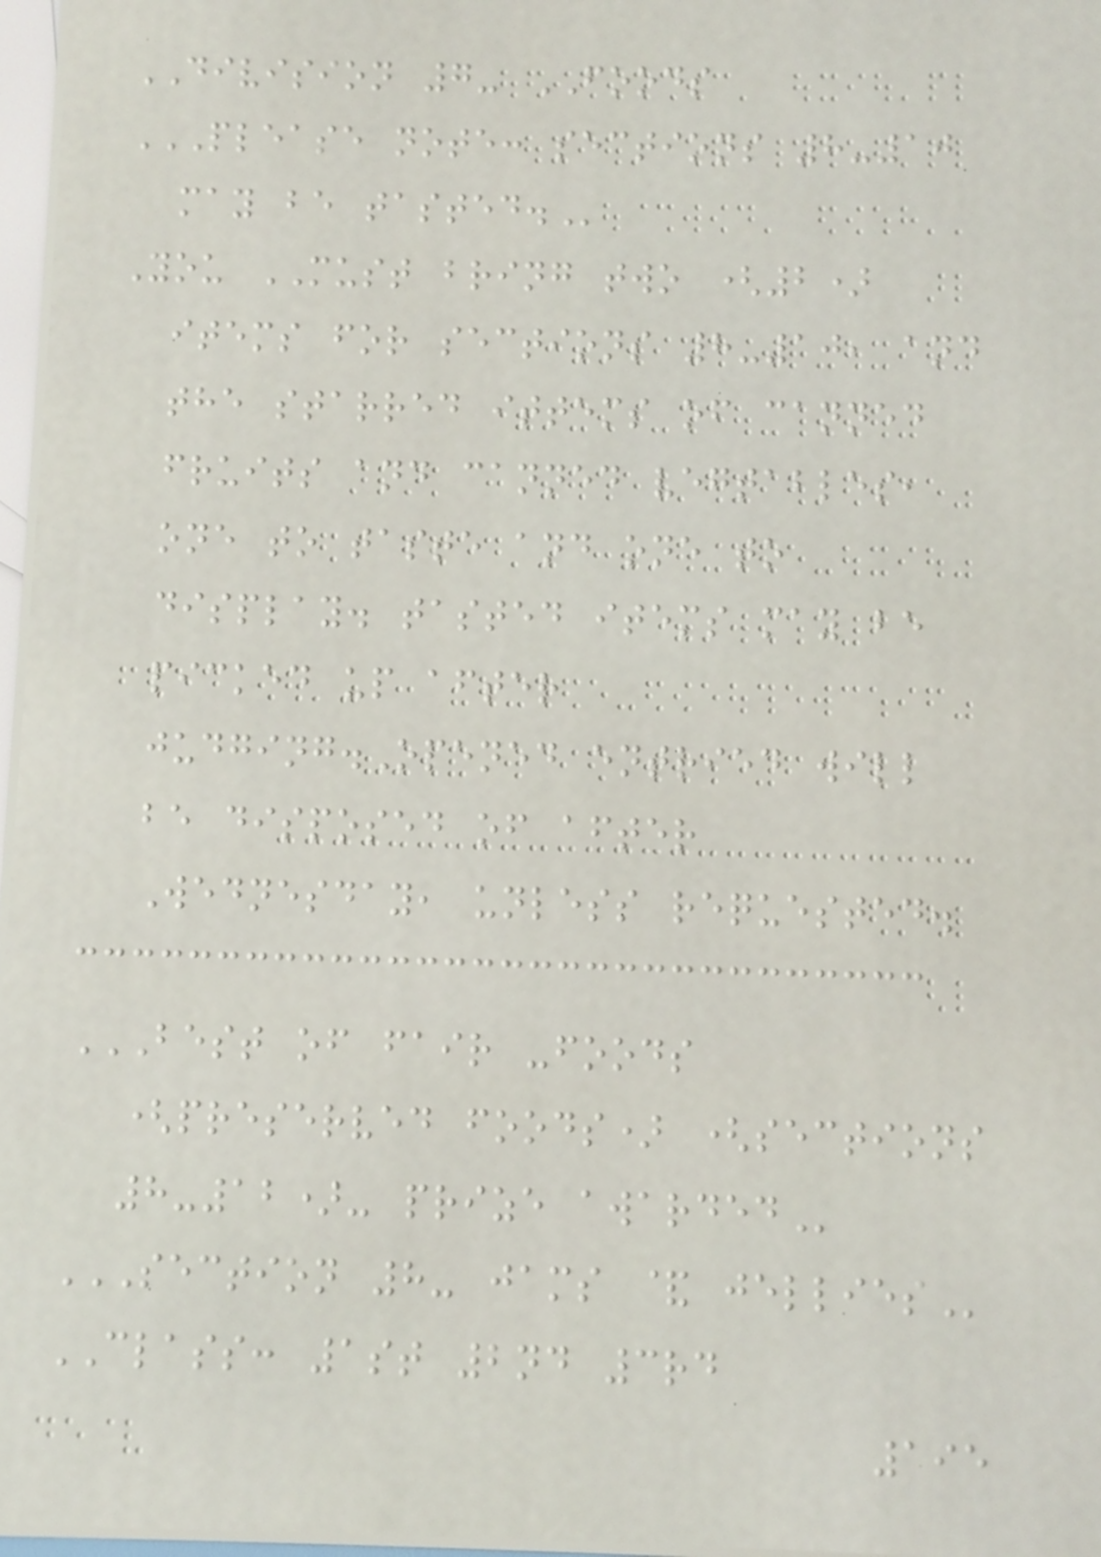DIVISION 7- FOODS
PLEASE NOTE: SECTIONS 8-10
MAY BE TASTED.
You MUST bring two (2)
items for sections 8-10, and
the starred ittems of canned
fruits and canned vegtables,
one to taste and one to
display. tasted items may be
picked up after
judging.Opened entried will
be disposed of after
Wednesday, unless requested.
BEST OF FAIR -FOODS
(PRESERVED FOODS) (SECTIONS
8-12)- PRIZE AWARDED
SECTION 8- JAMS & JELLIES
CLASS: 1st 2nd 3rd
195
